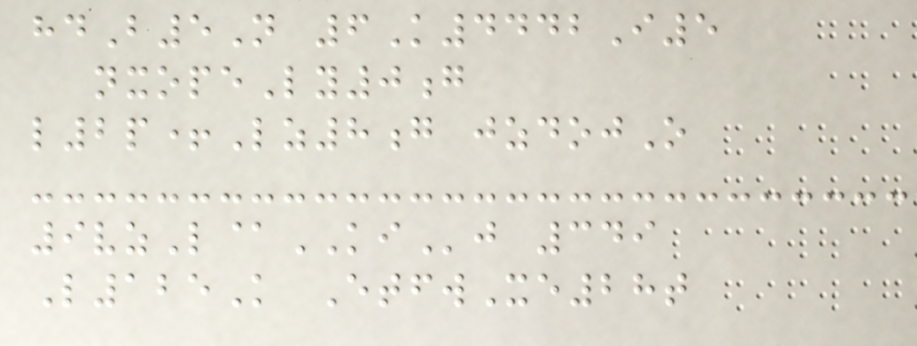hdB5N 6K4442I5
nxopeLy0g
l2p+Lz8g jzdojO
9vzL@KIj 349
L125K EtfwXe28t
